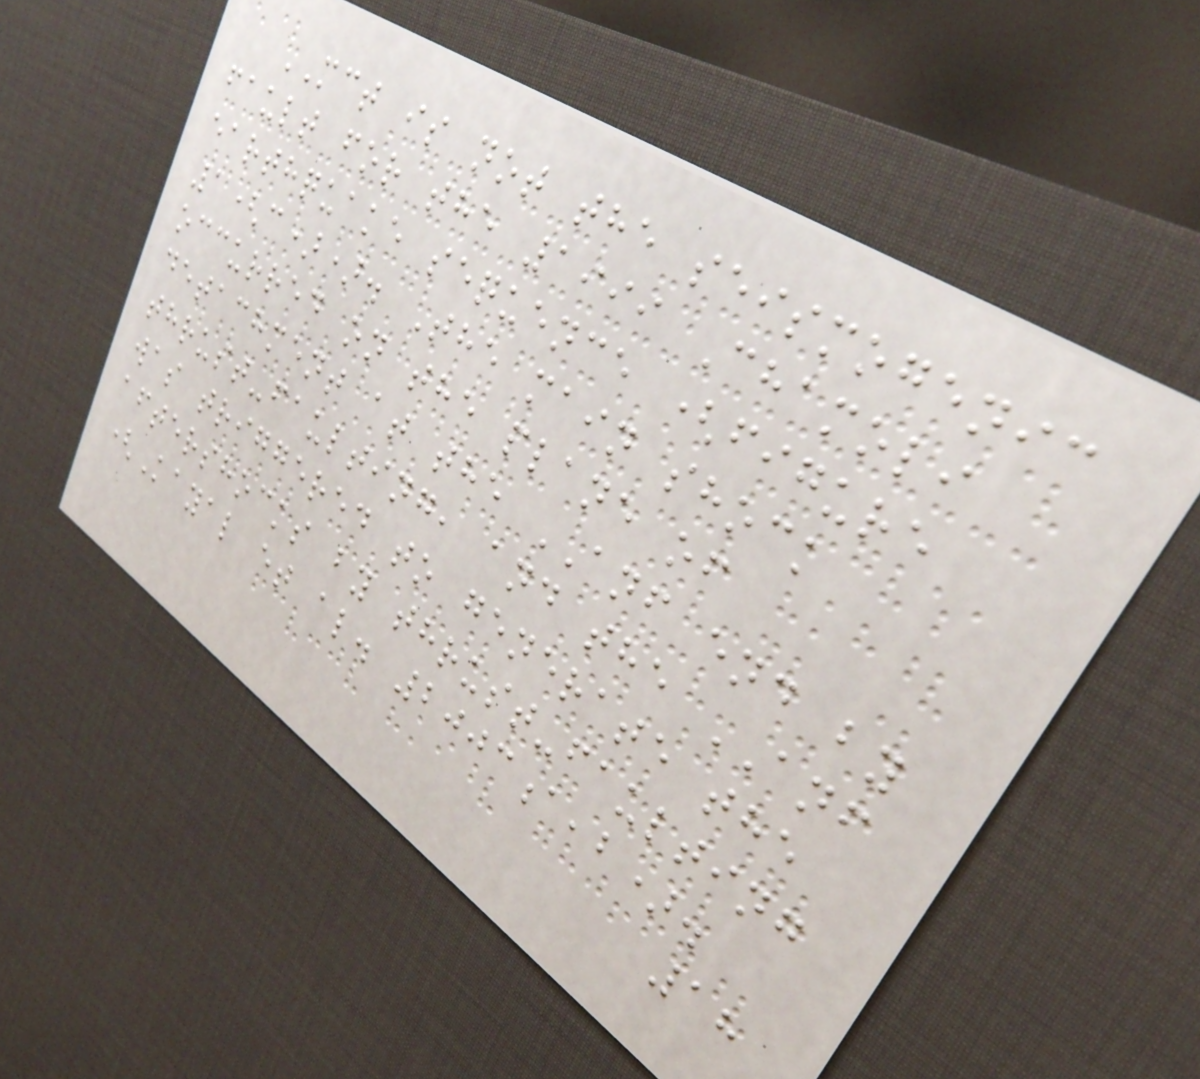MCT is not the seismogenic
fault for the 1999 Chamoli
earthquake sequence (figure
1(c)). The main shock
occurred on the plane of
detachment at the ANF end by
thrust-faulting, and the ANF
was triggered to generate the
aftershocks by thrust-faulting
(Kayal et al. 2003a,b).
18
